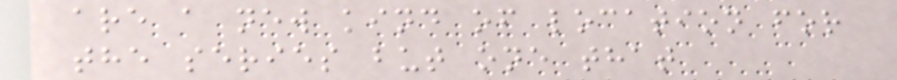are a new kind of location for
the series but one that
